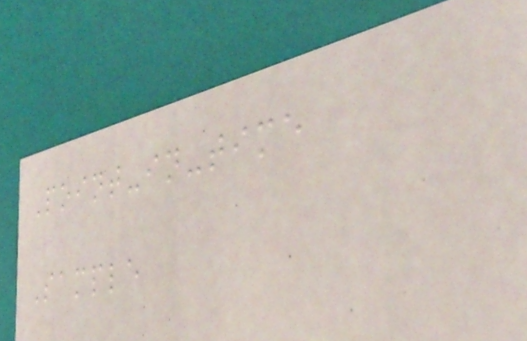Point-in-time
Sample
